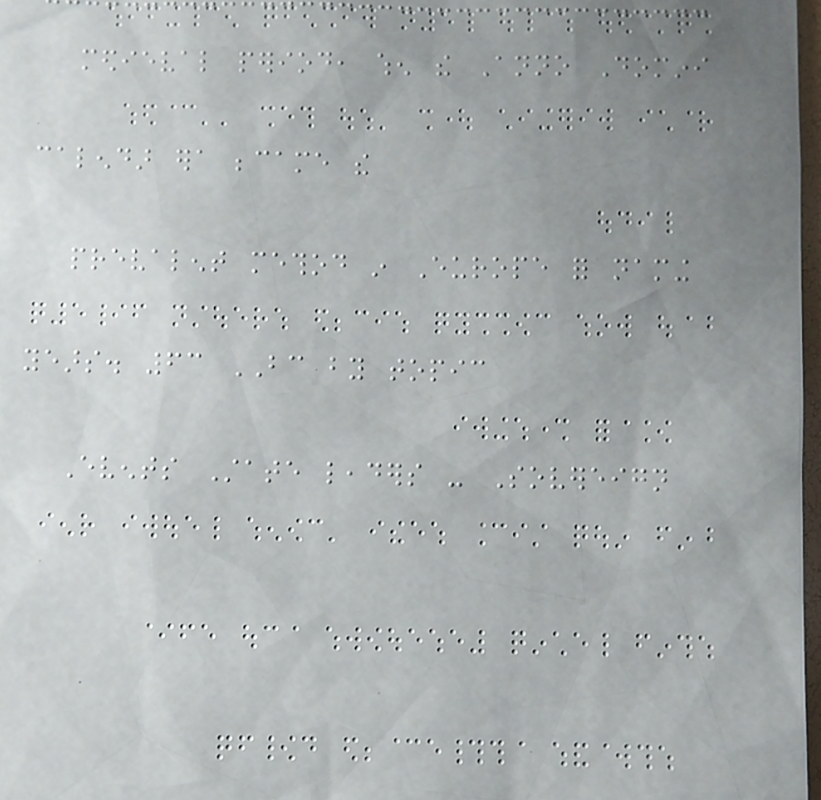medieval period, when the Anno Domini
calendar era became the
prevalent method in Europe for naming
years. 63 BC by topic
Events State leaders - Sovereign
